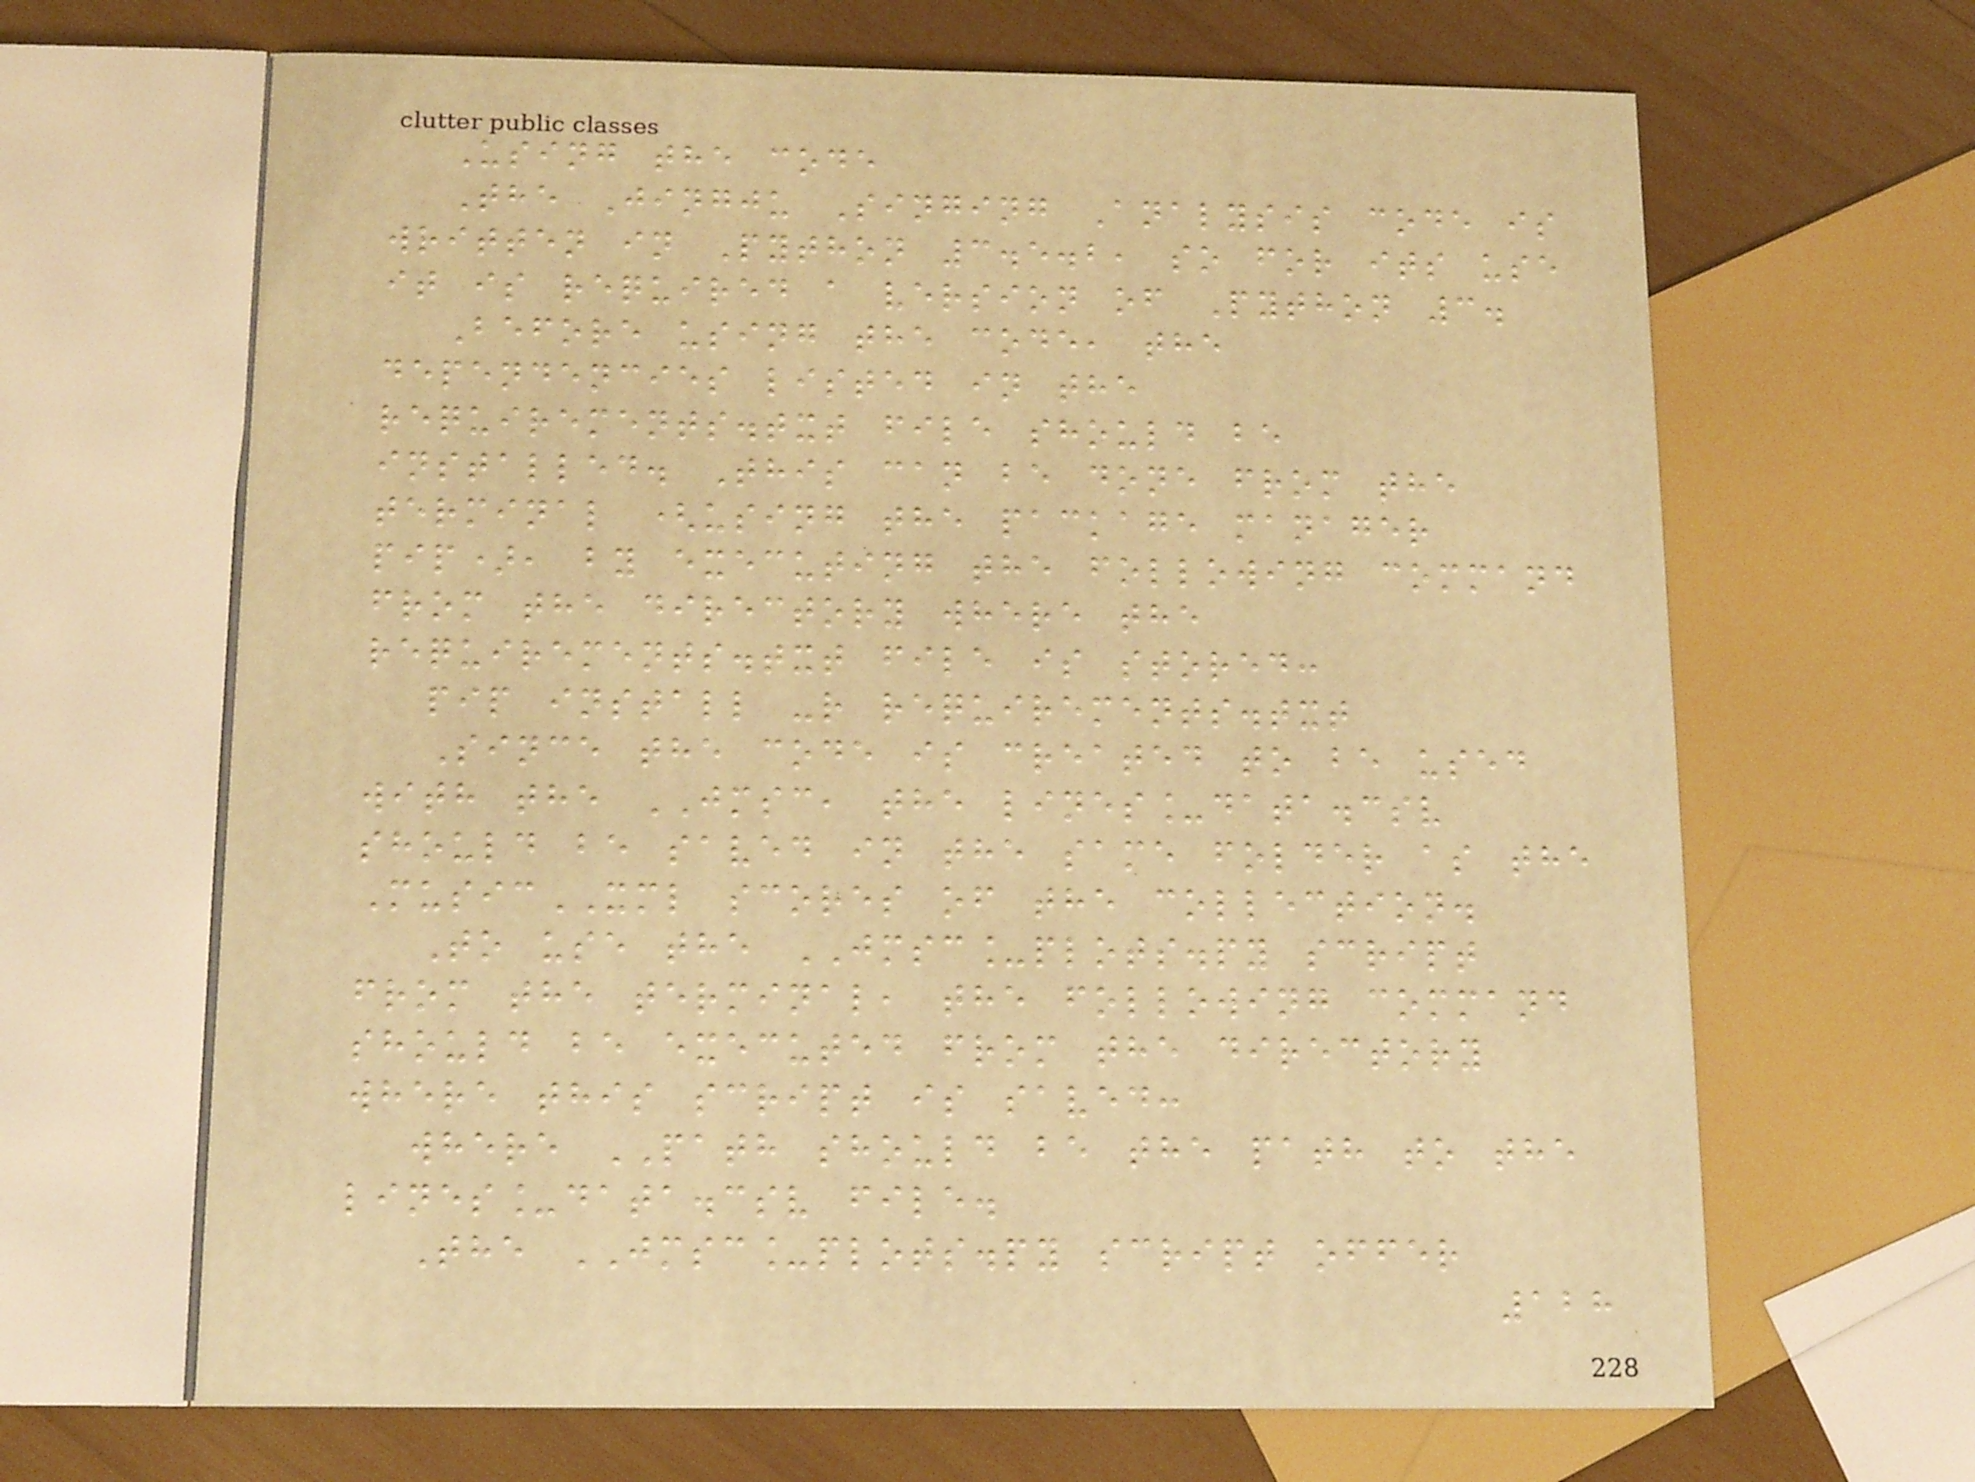Using the code
The Jingju Singing Analysis code is
written in Python 3.5.2, so for its use
it is required a version of Python 3.
Before using the code, the
dependencies listed in the
requirements.txt file should be
installed. This can be done from the
terminal (using the package manager
pip), by executing the following command
from the directory where the
requirements.txt file is stored:
pip install -r requirements.txt
Since the code is created to be used
with the JMSC, the lines_data.csv
should be saved in the same folder as the
MusicXML scores of the collection.
To use the JMSC_plots.py script
from the terminal, the following command
should be executed from the directory
where this script is saved:
where PATH should be the path to the
lines_data.csv file.
The JMSC_plots.py script offer
128
